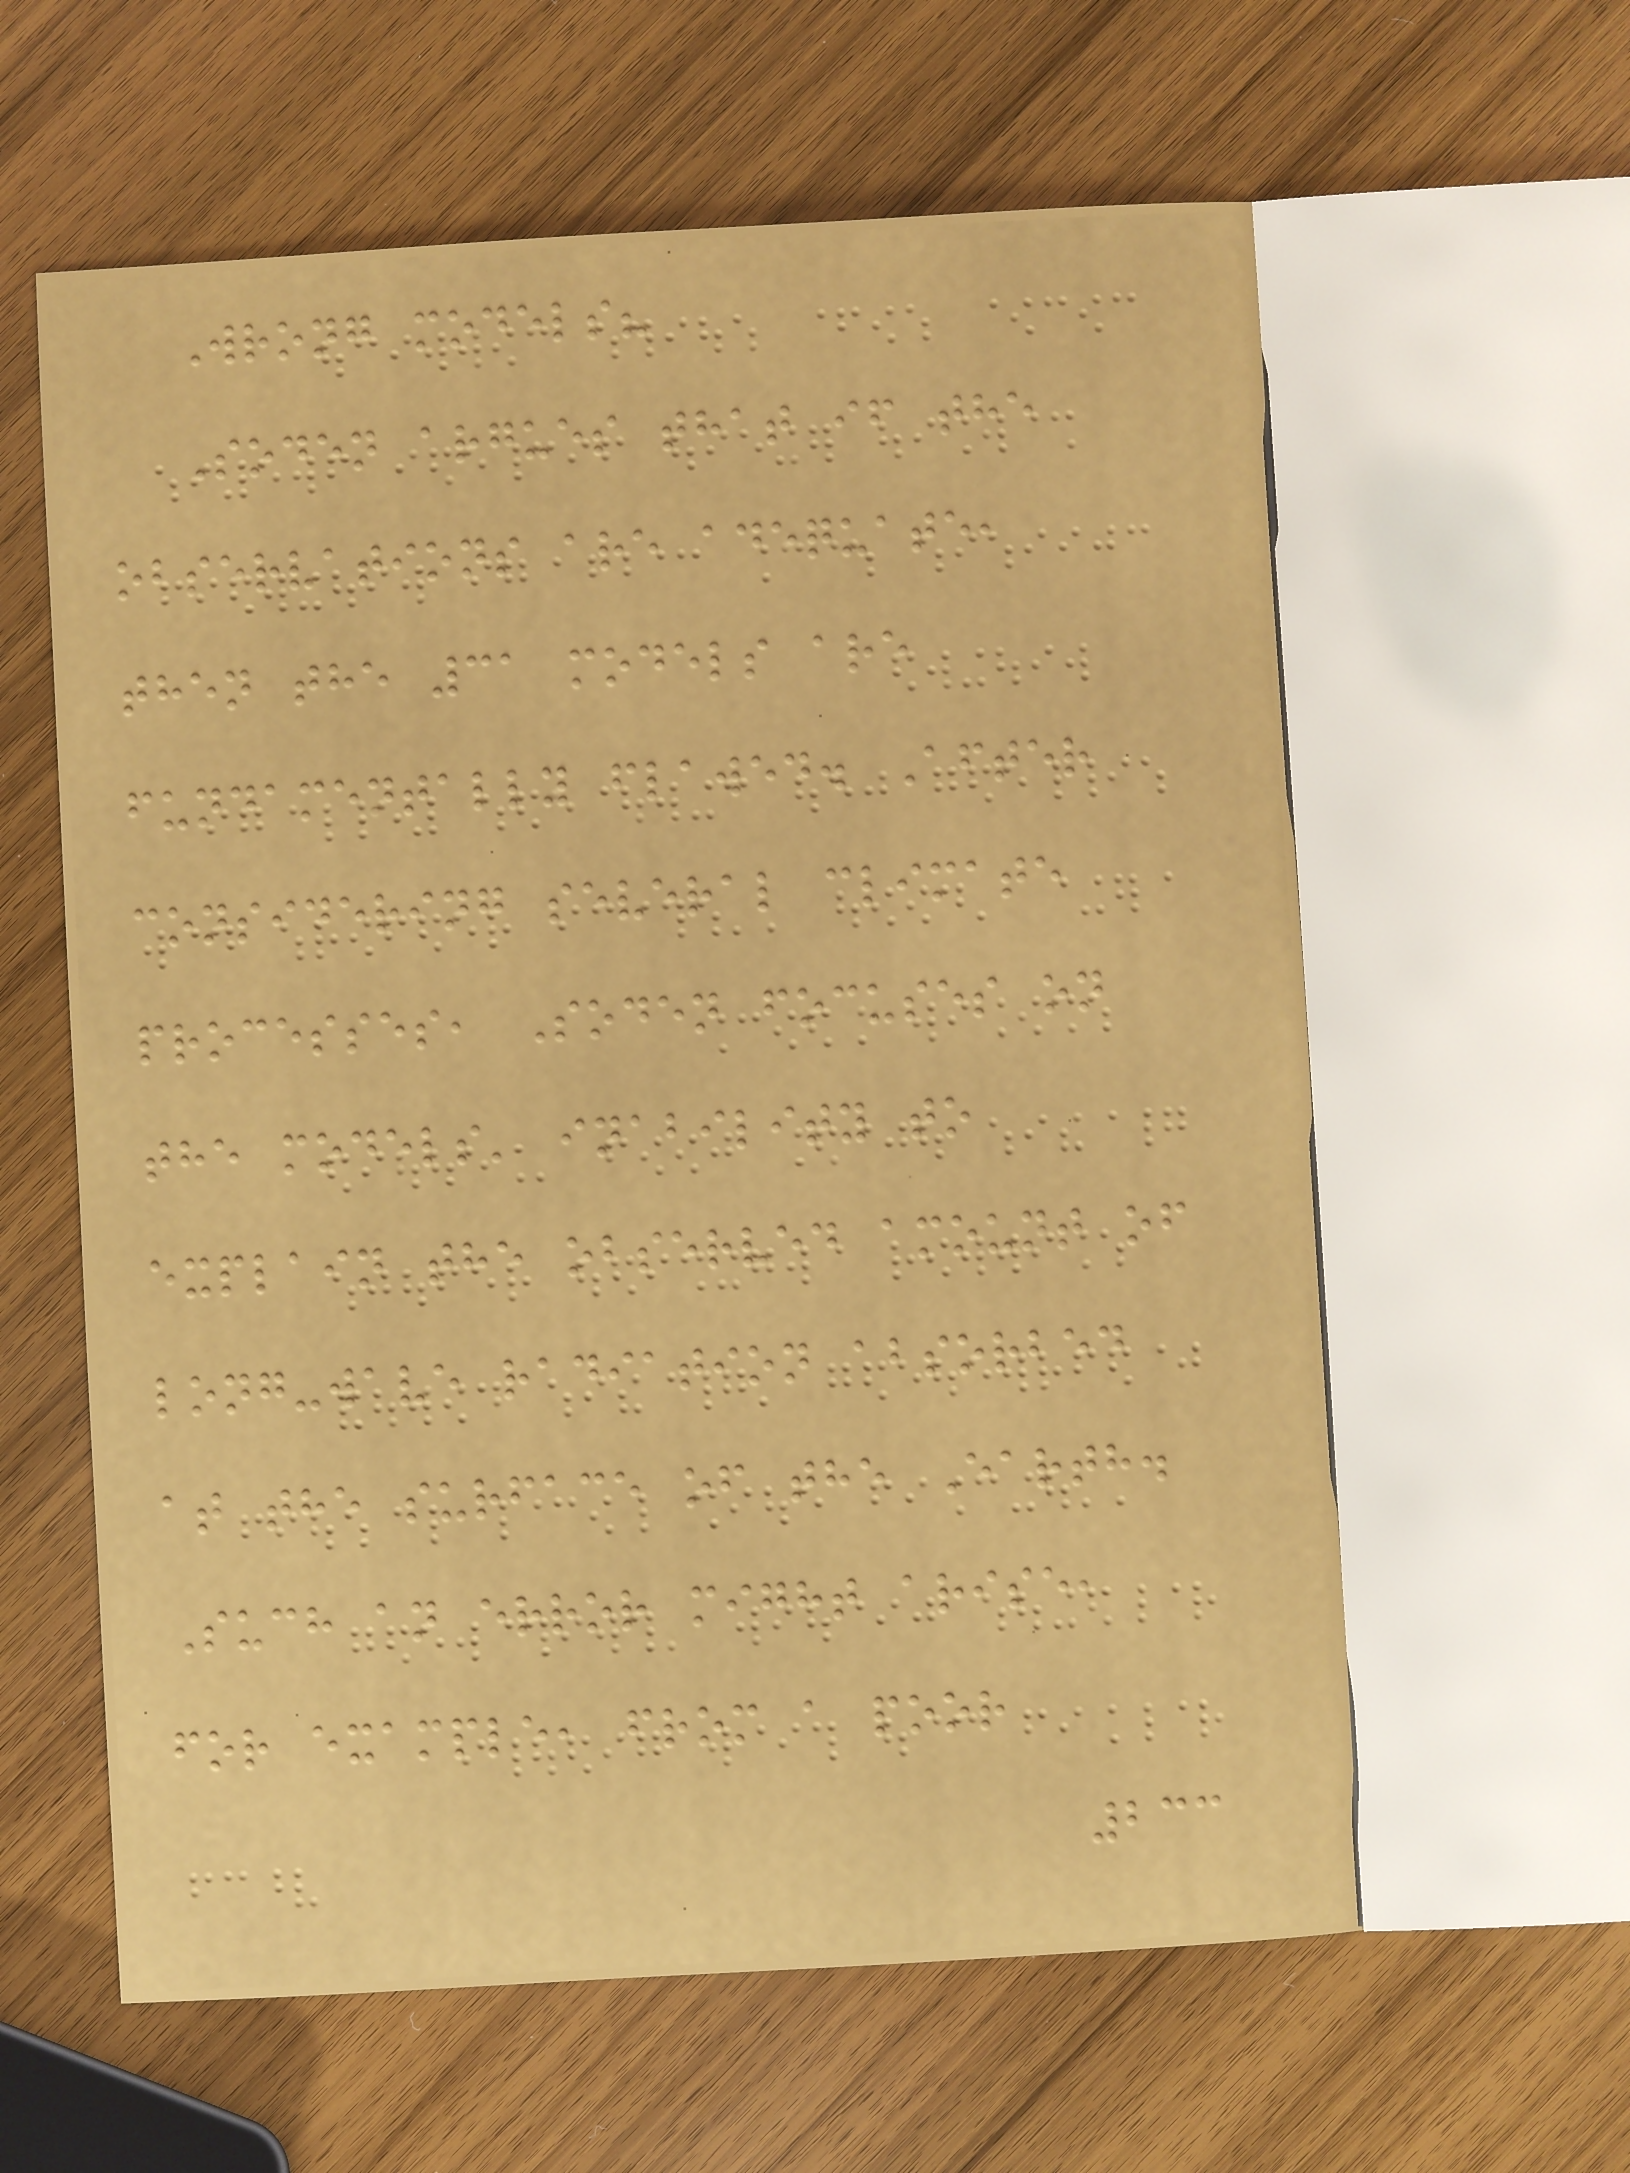Wrong models?
Soden argues that if the
observations are adequate,
then the 31 models are
fundamentally flawed. After
considering several climate
processes, Soden focuses on
the models' inability to
explain the observed amount of
long-wave radiation absorbed
at the surface of the Earth.
Such an error might arise,
for example, from a poor
233
